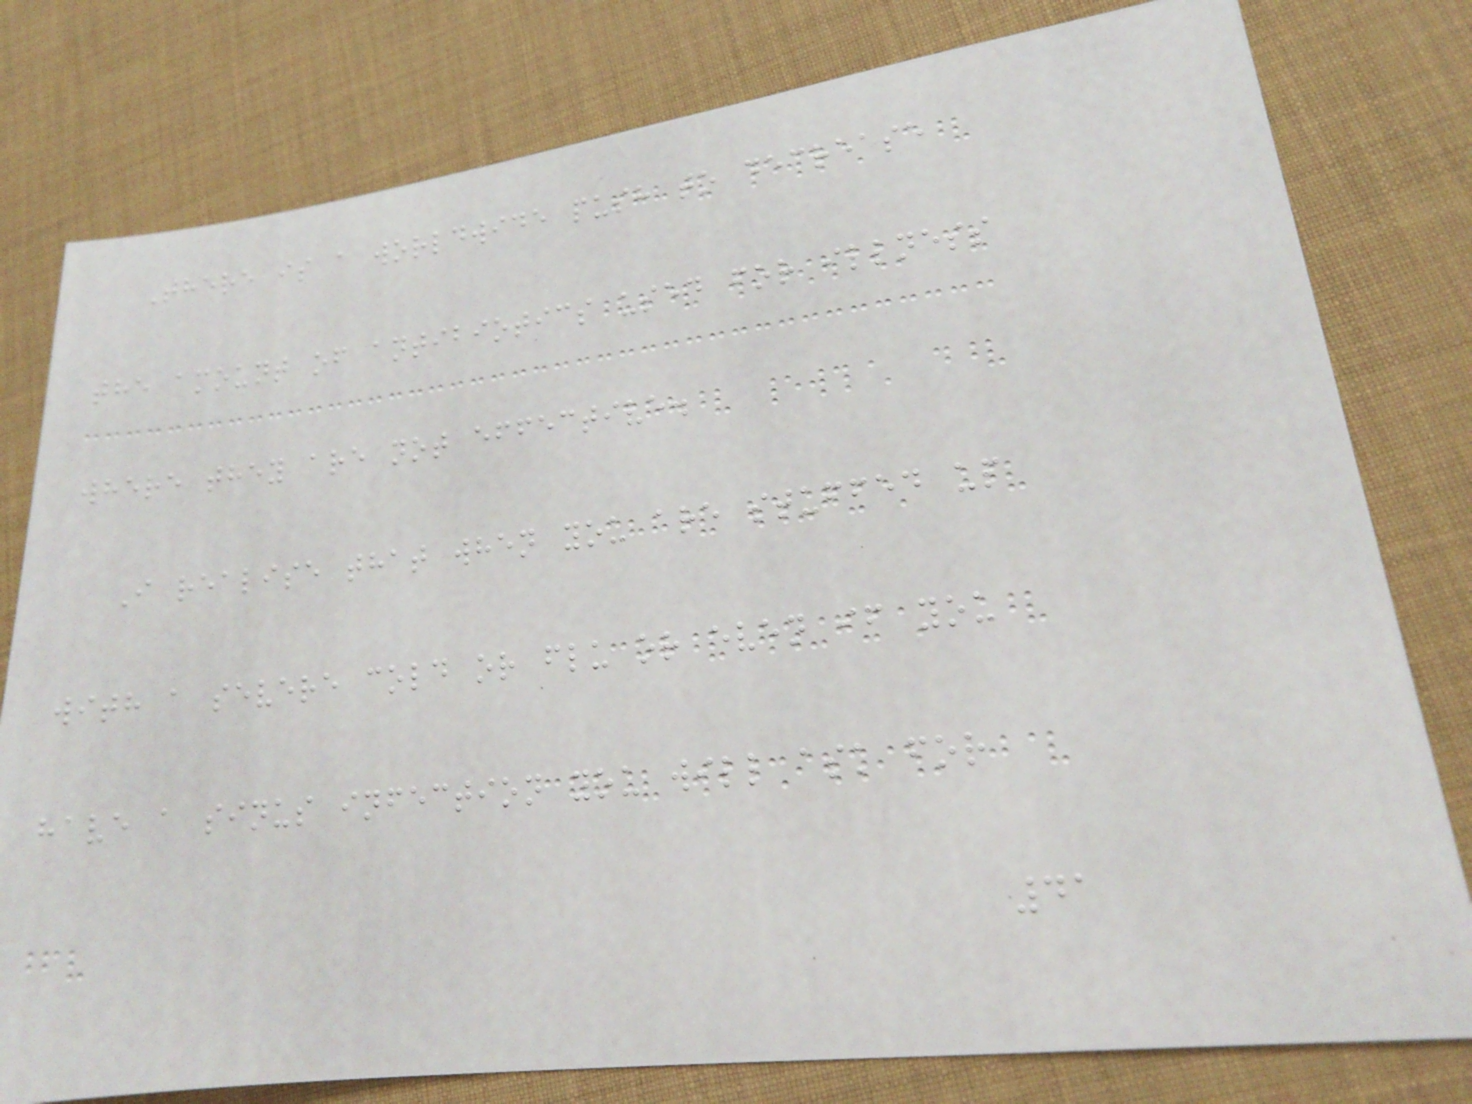There is a worldwide push to decrease
the amount of antibiotics used for illness
where they are not effective.
I realise that when you are stuffed up
with a severe cold or flu or even if you
have a sinus infection you will ask for
41
